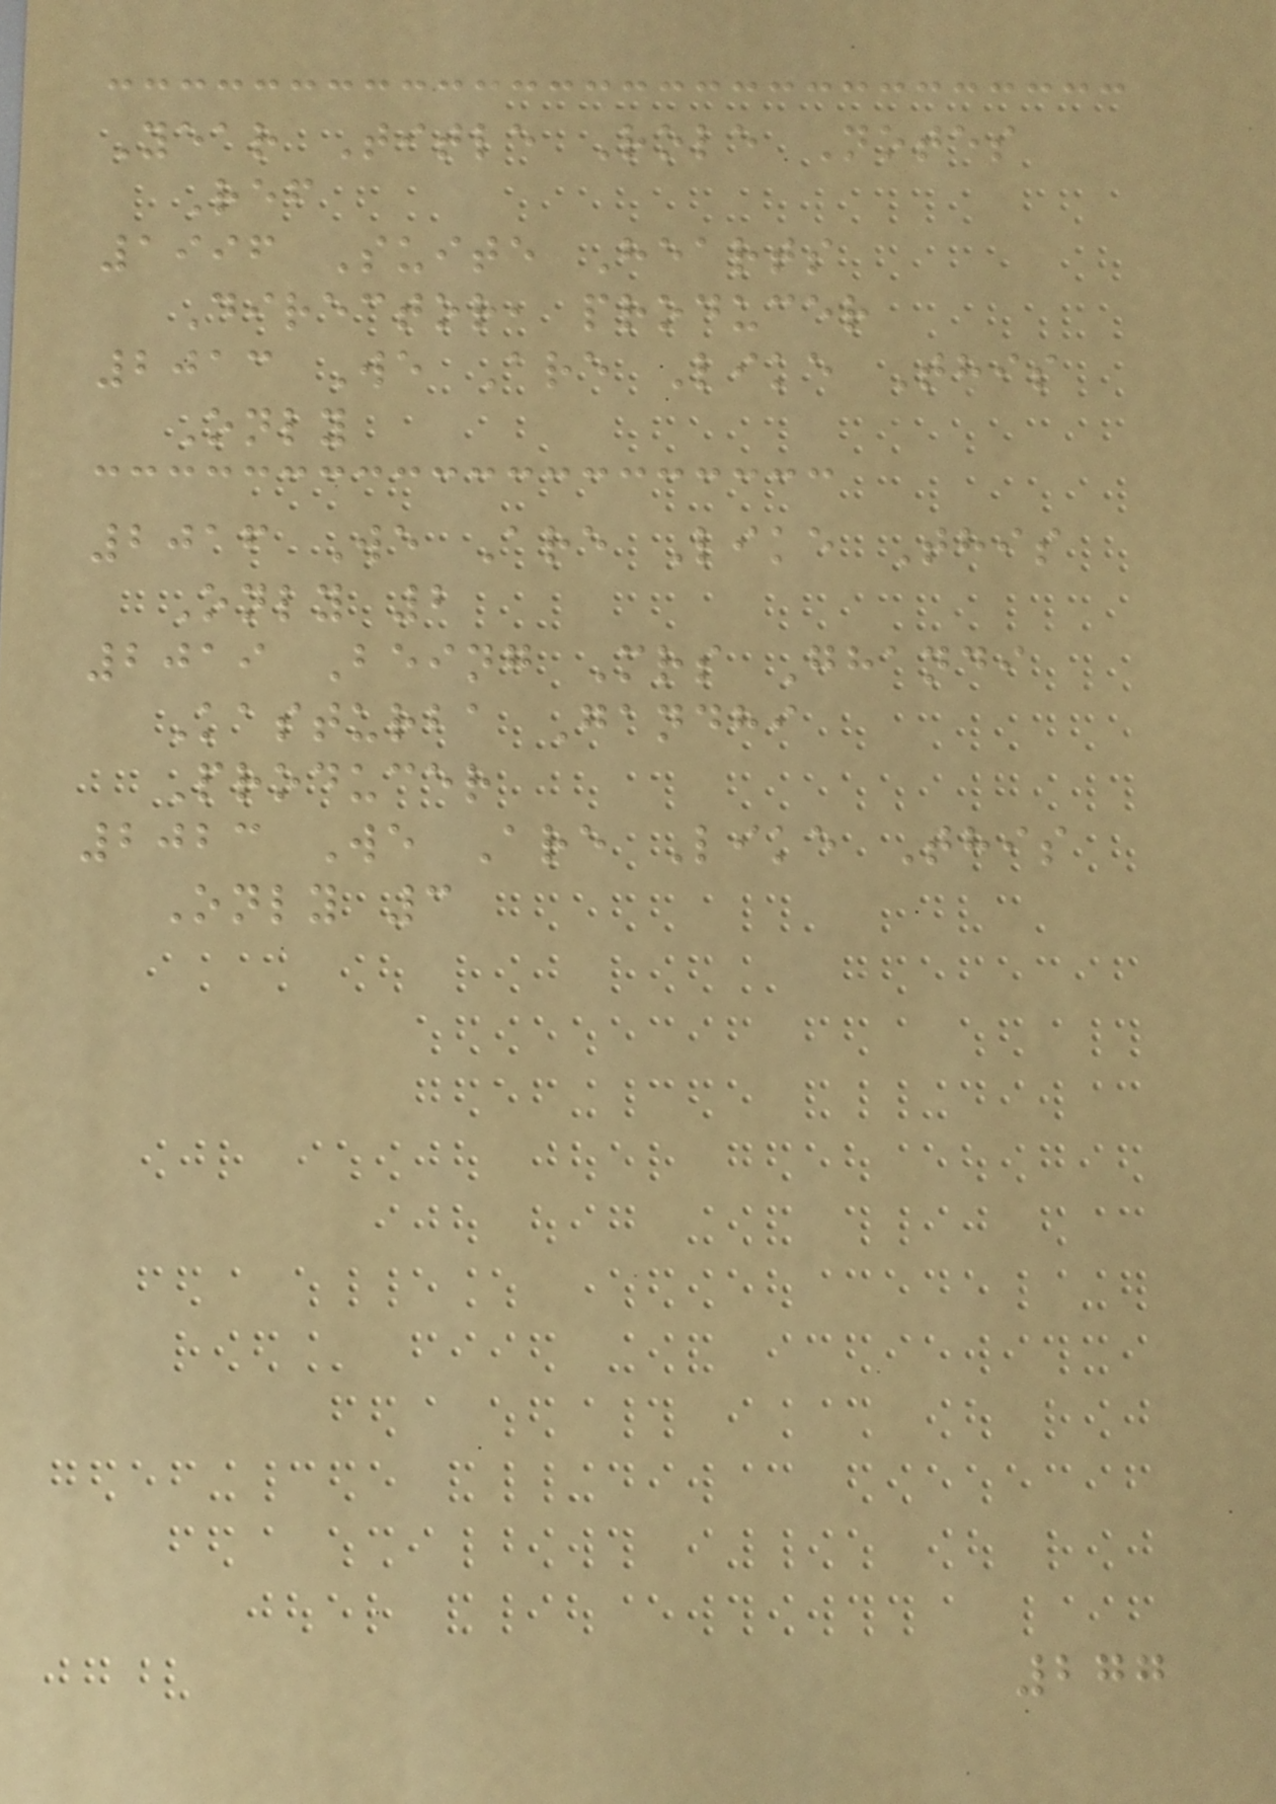Year Title Role Notes
Ref
1996 Suite Hearts
Director, producer
2013 We Are Like This
Only
2016 We Are Like This
Only 2
2019 Being Mrs Ghandi
Kasturba Gandhi
Producer
2023 We Are Like This
Only 3
277
